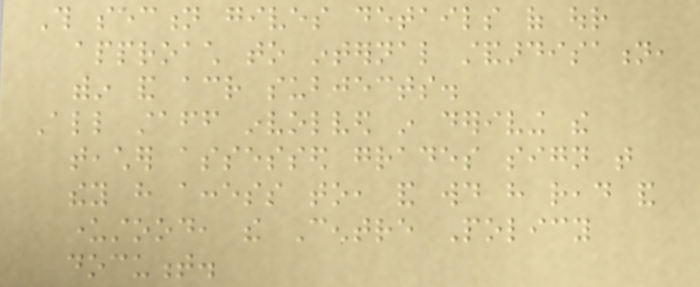This section gives details of our
approach to internal standardisation,
within and across subjects.
All staff involved in deriving the
teacher assessed grades sign that
they have access to, and would have read and
understood, the Centre Policy
document.
